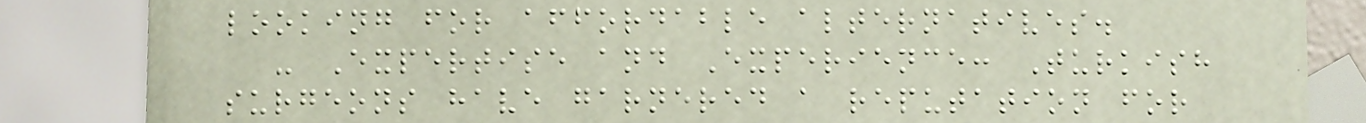looking for affordable alternatives.
- Expertise and Experience: Turkish
surgeons have garnered a reputation for
